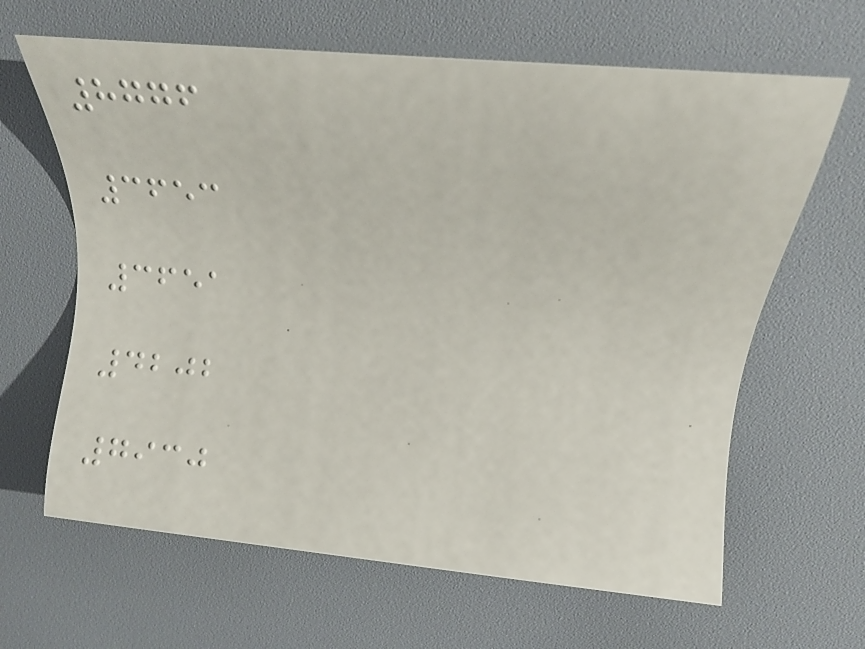8776
3653
3651
4202
7930
